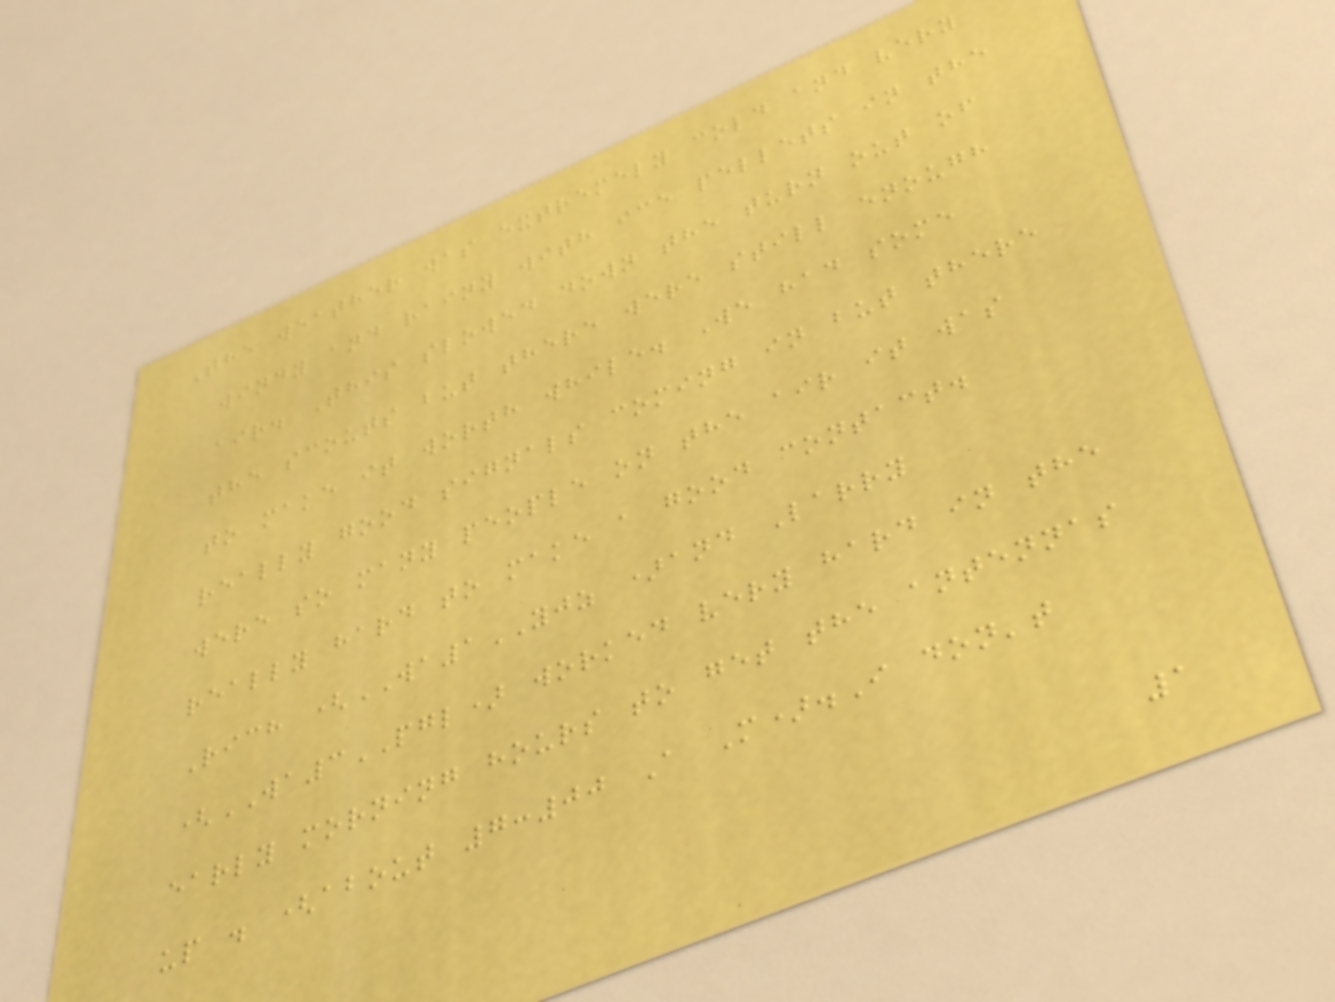The weather was extremely cold and very
windy and rainy with ice pellets in the
air. This slowed down the turn out of
the scouts but there were still enough
to make it worth while. We had some
really good signals coming in but there
were so many people on the air it was
really hard to make a good contact.
Rich (WA1YJZ )and Larry
(WA3PGL) worked very hard in the
early morning hours to get the antennas
up . (about 7:00 A M).I don't
1
